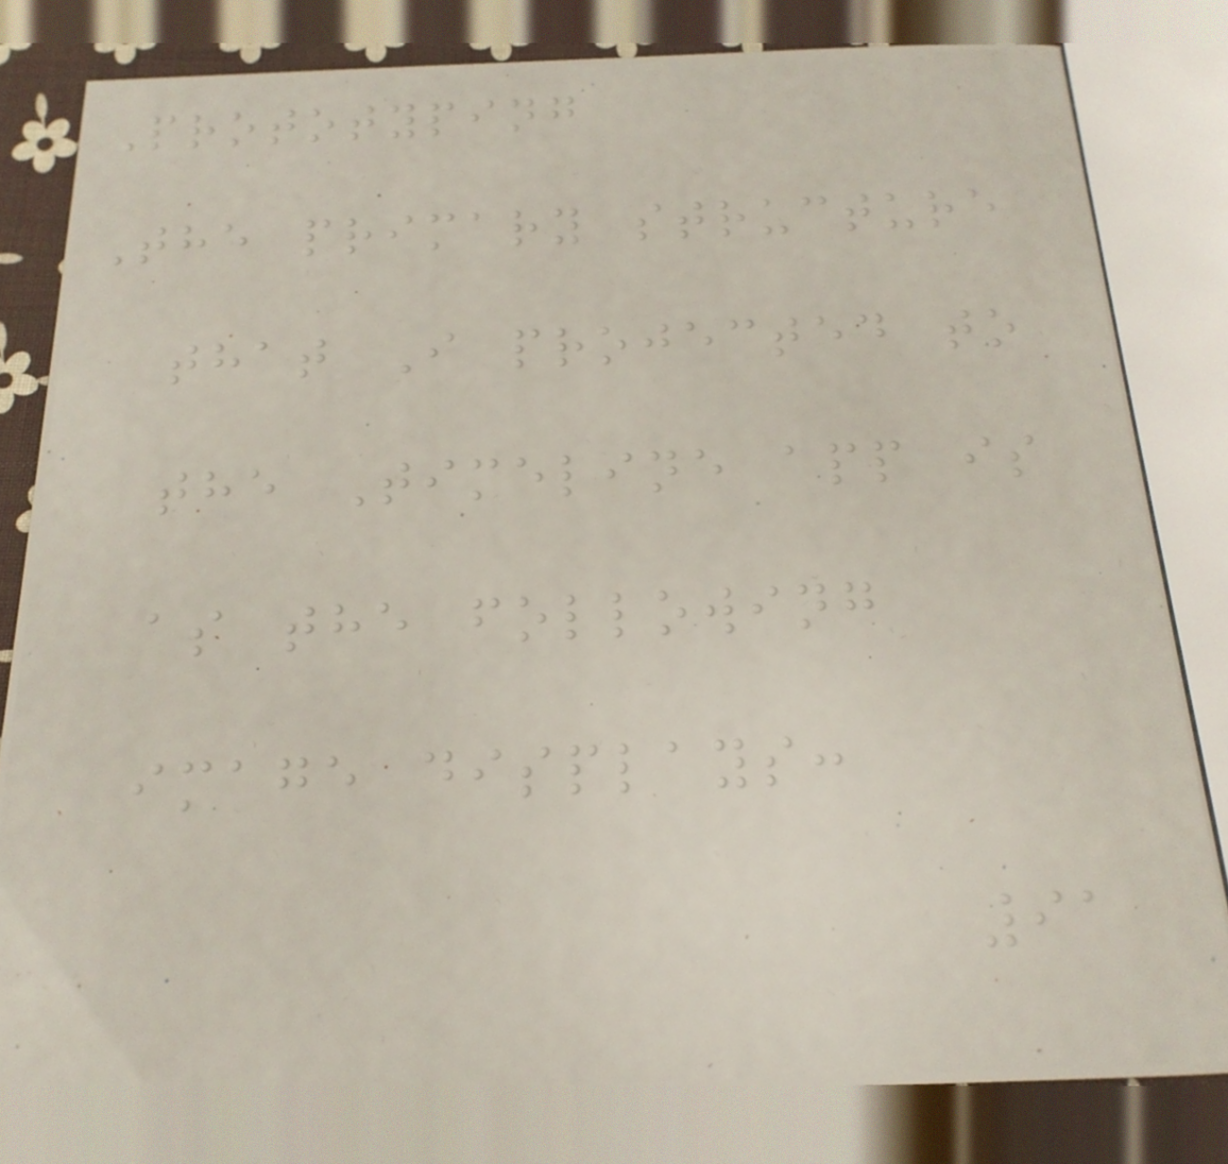Prototyping
The primary structure
that I projected to
the Timeline app is
as the following
image displays:
91
